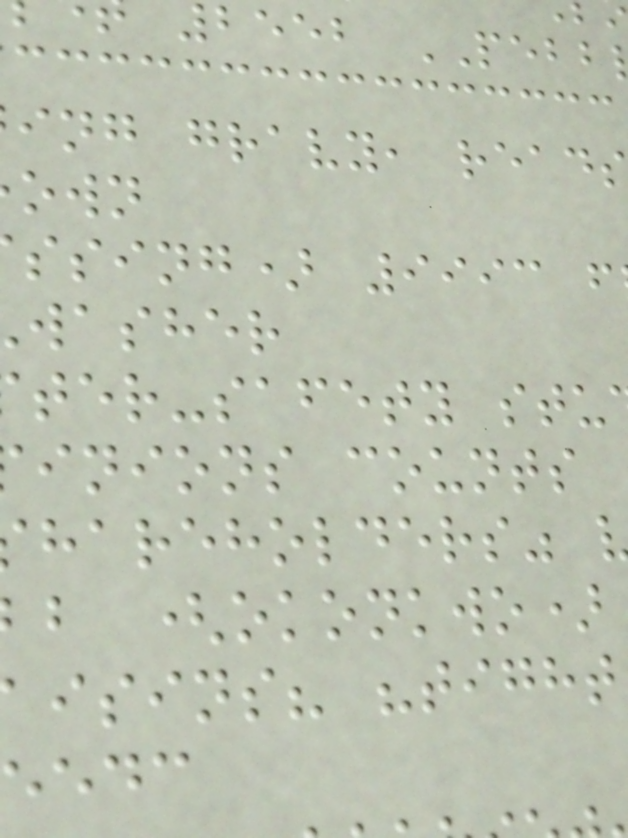beeb PEBB
ing gravy, read
ssing) 9993 f
washer
ter-safety stu
inions counts
hareholders"
b (okonkwo)
isins? "tight
eedc
